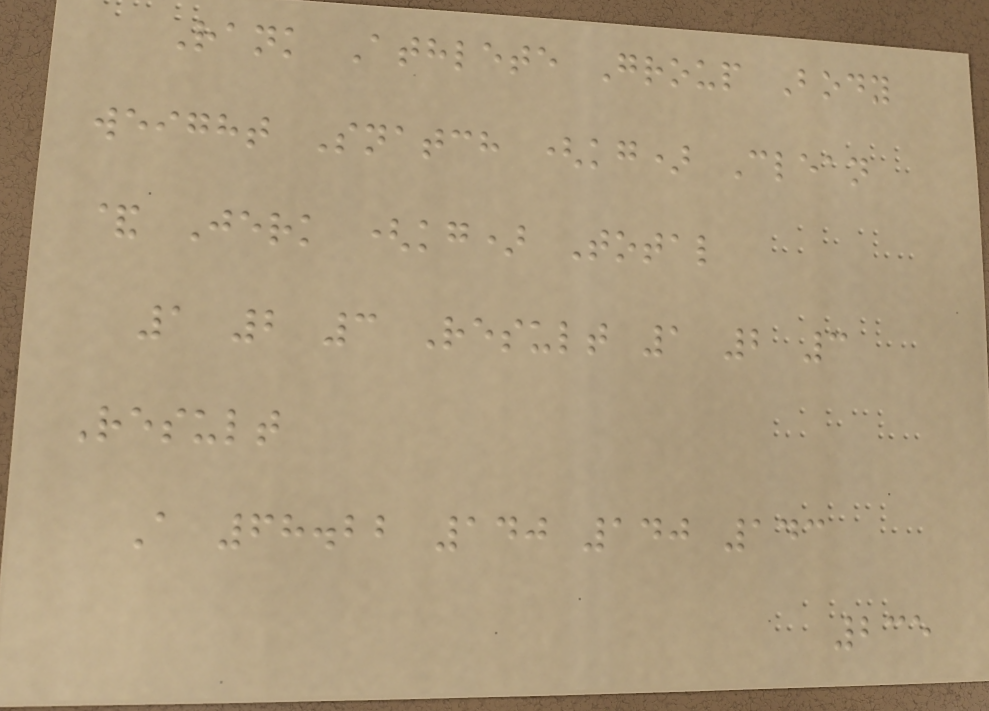Rank Athlete Group Body
weight Snatch (kg) Clean
& Jerk (kg) Total
1 2 3 Result 1 2 3
Result
A 68.22 140 140 143
235
